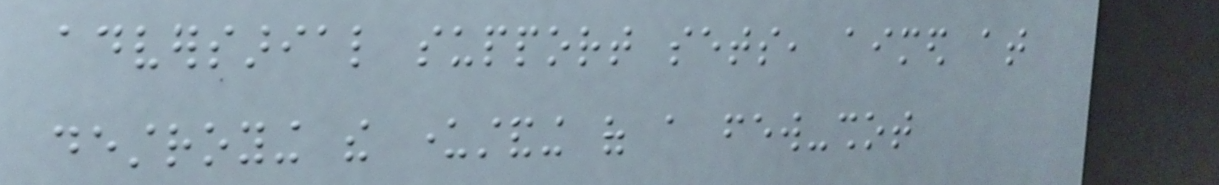adversarial support sets, aimed at
destroying the understanding of a few-shot
